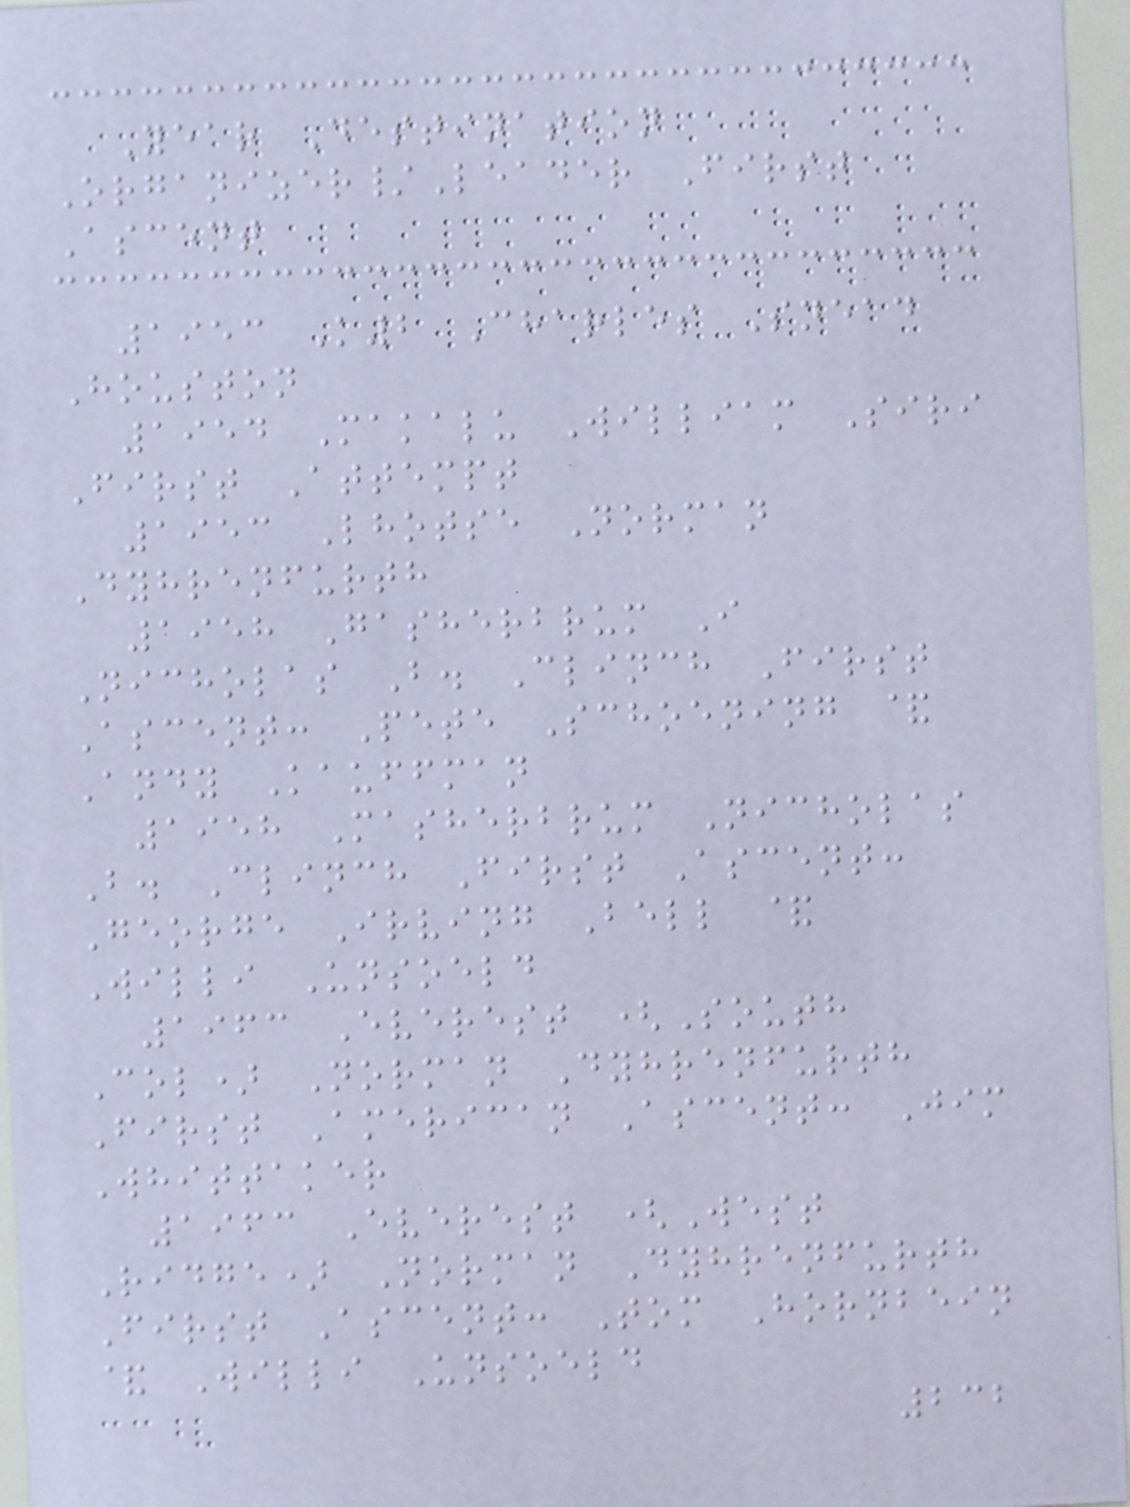Year Destination
Organizer/Leader First
Ascent
1953 K2 Charles Snead
Houston
1954 Makalu William Siri
First Attempt
1953 Lhotse Norman
Dyhrenfurth
1958 Gasherbrum I
Nicholas B. Clinch First
Ascent: Pete Schoening &
Andy Kauffman
1958 Masherbrum Nicholas
B. Clinch First Ascent:
George Irving Bell &
Willi Unsoeld
1963 Everest (South
Col) Norman Dyhrenfurth
First American Ascent: Jim
Whittaker
1963 Everest (West
Ridge) Norman Dyhrenfurth
First Ascent: Tom Hornbein
& Willi Unsoeld
232
